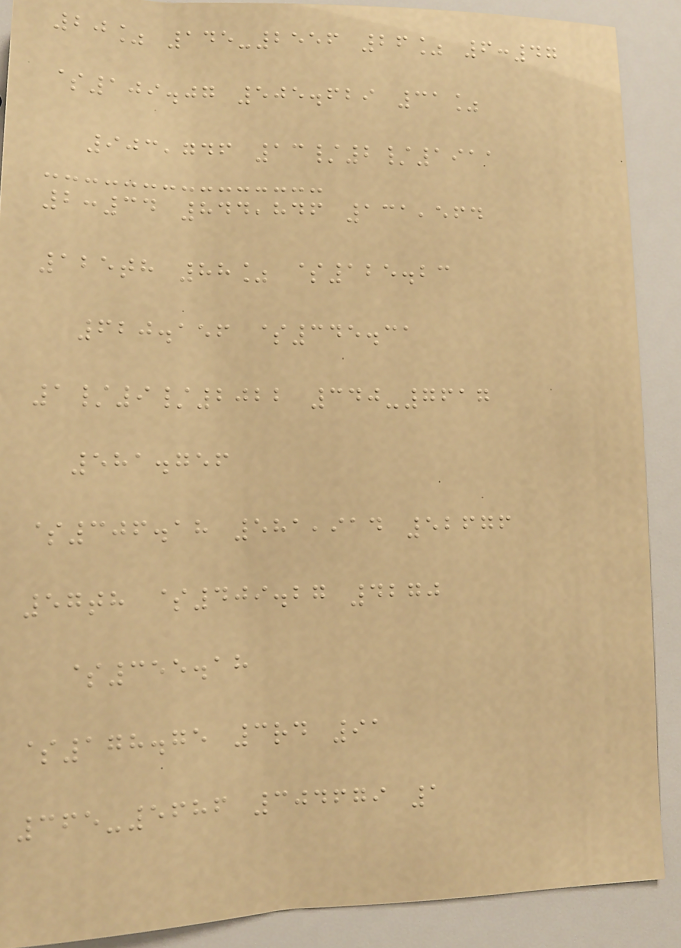20% 145-2556 26% 6:47
$109.07 505.629 31%
903,746 13/2/1911
2:34 844,846 131,564
125th 88% $125.23
620.156 $345.31
1/9/2022 340-7617
581.756
$306.18 581,914 52676
57th $409.27 4270
$355.18
$178.75 3rd 91
365-5686 304679 1
